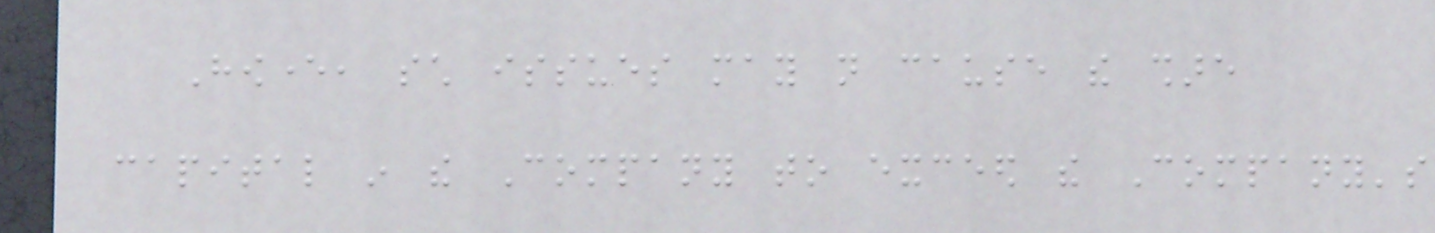However, such issues may not cause the share
capital in the Company to exceed the Company's
